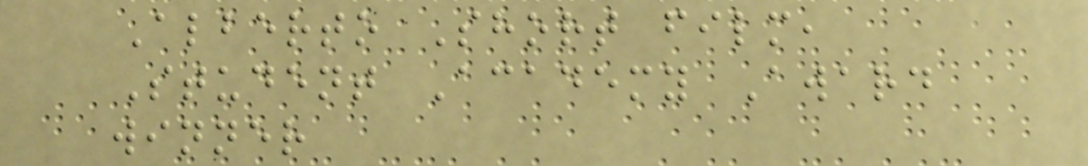Alberto Short film,
Student Academy Award
winner
